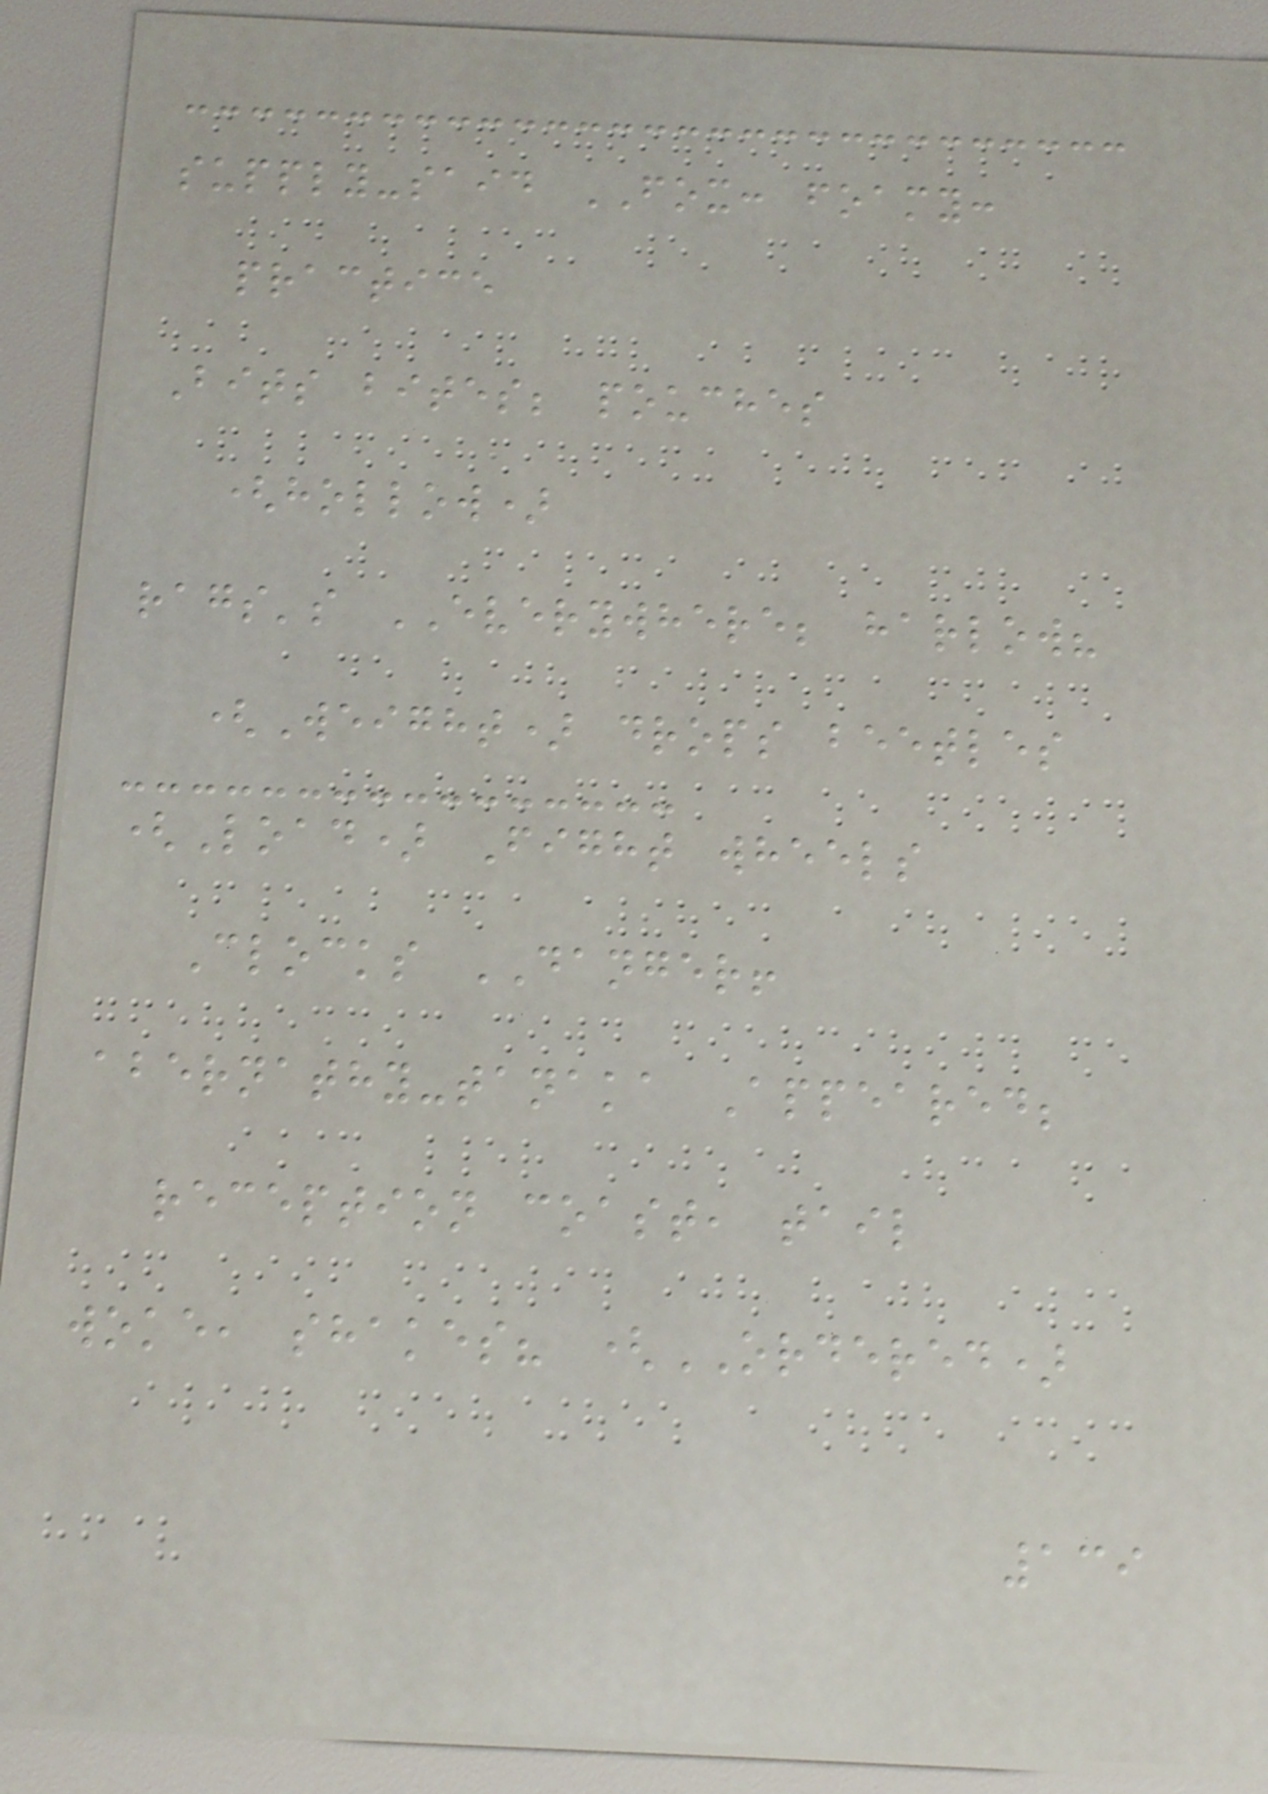supply-said FOX: foamy:
practice
Bits bites; pouches
(hollow)
rags's EVERYWHERE; harlow?
(Weight) drops beetles
(Load) Fight wheels
Clocks DANGER!
abernathy-tanaka Appeared;
reception coast, tail
woke, shakes? (ORDERED)
139
